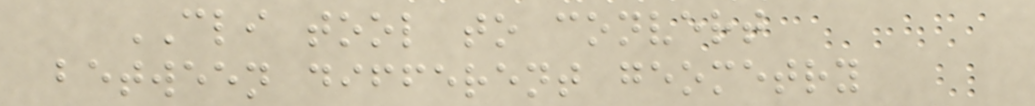CLI tool to convert
between different geometry
